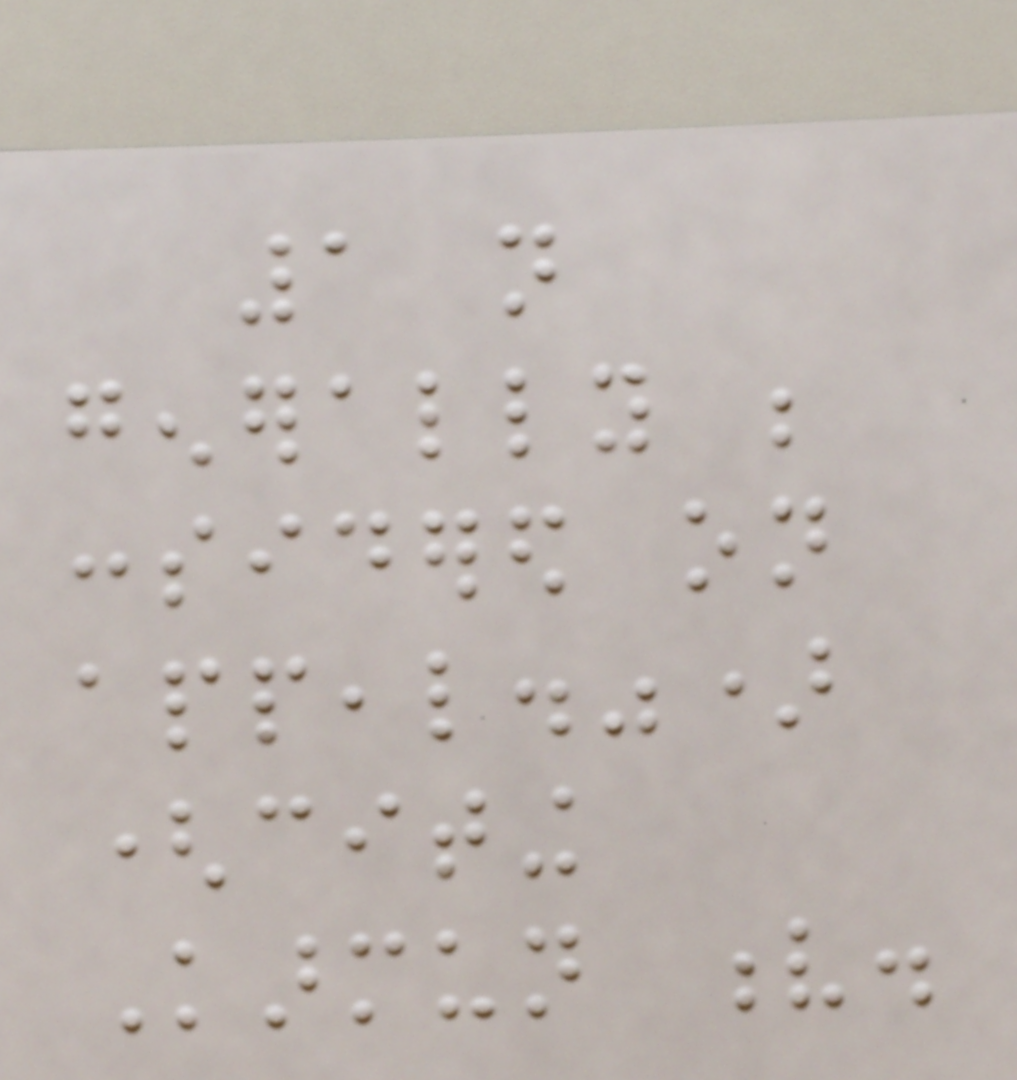1 not
generally be
considered on
appeal.")
(citing
Karmun v.
